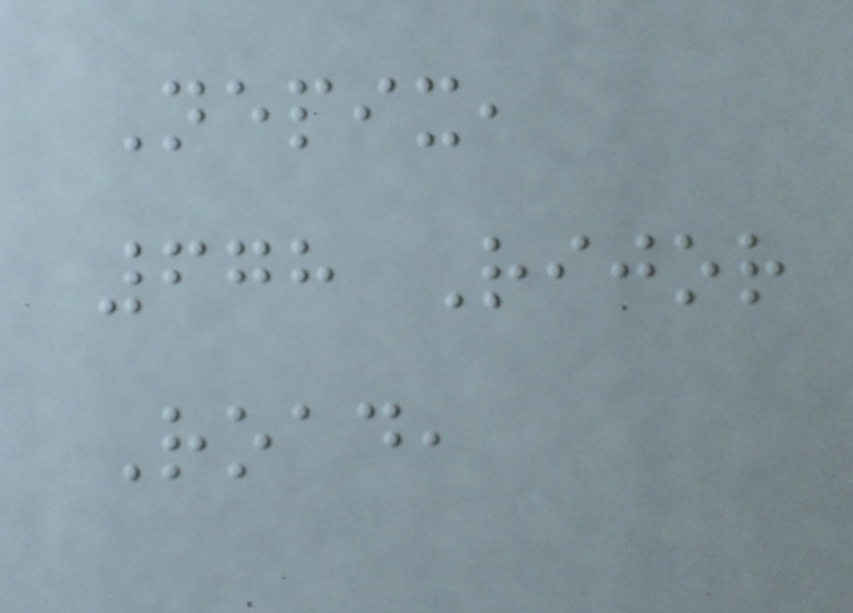Nepix,
678 Rijor
Road,
